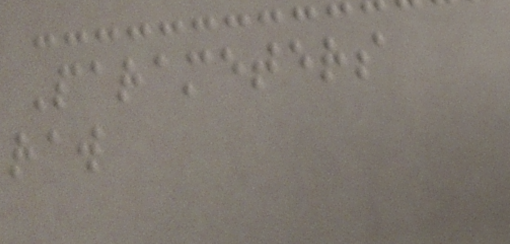Parameters
raw
